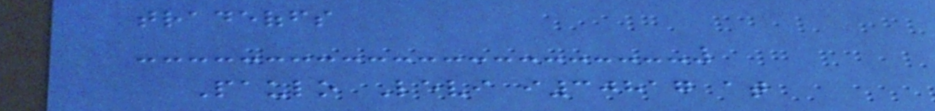tradeoffs
Paulo Levi i30817 at
